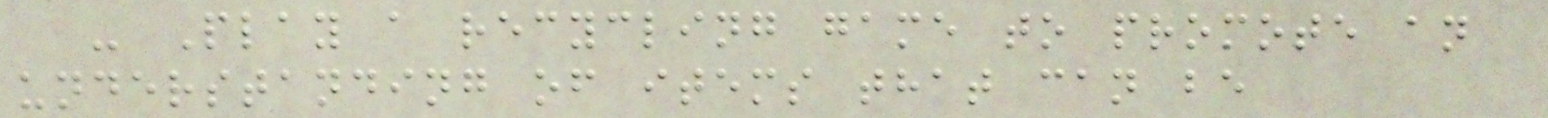- Play a recycling game to promote an
understanding of items that can be
